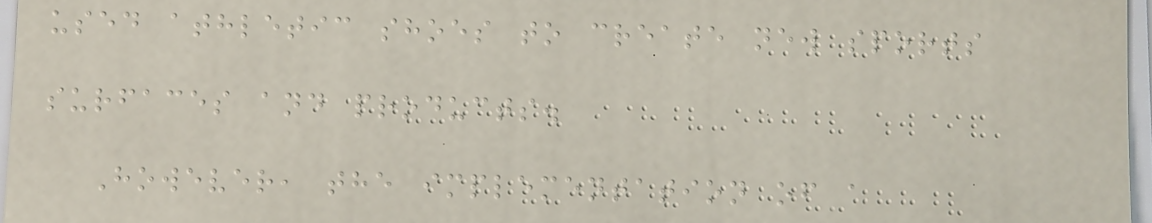used athletic shoes to create new sports
surfaces and products.
However, the implementation of a
